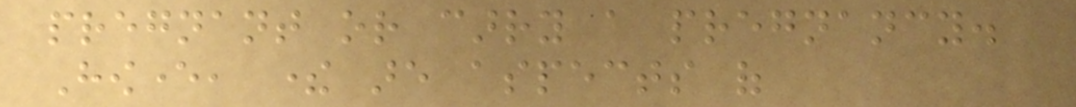pregnant or carry a pregnancy.
However, there are aspects of
